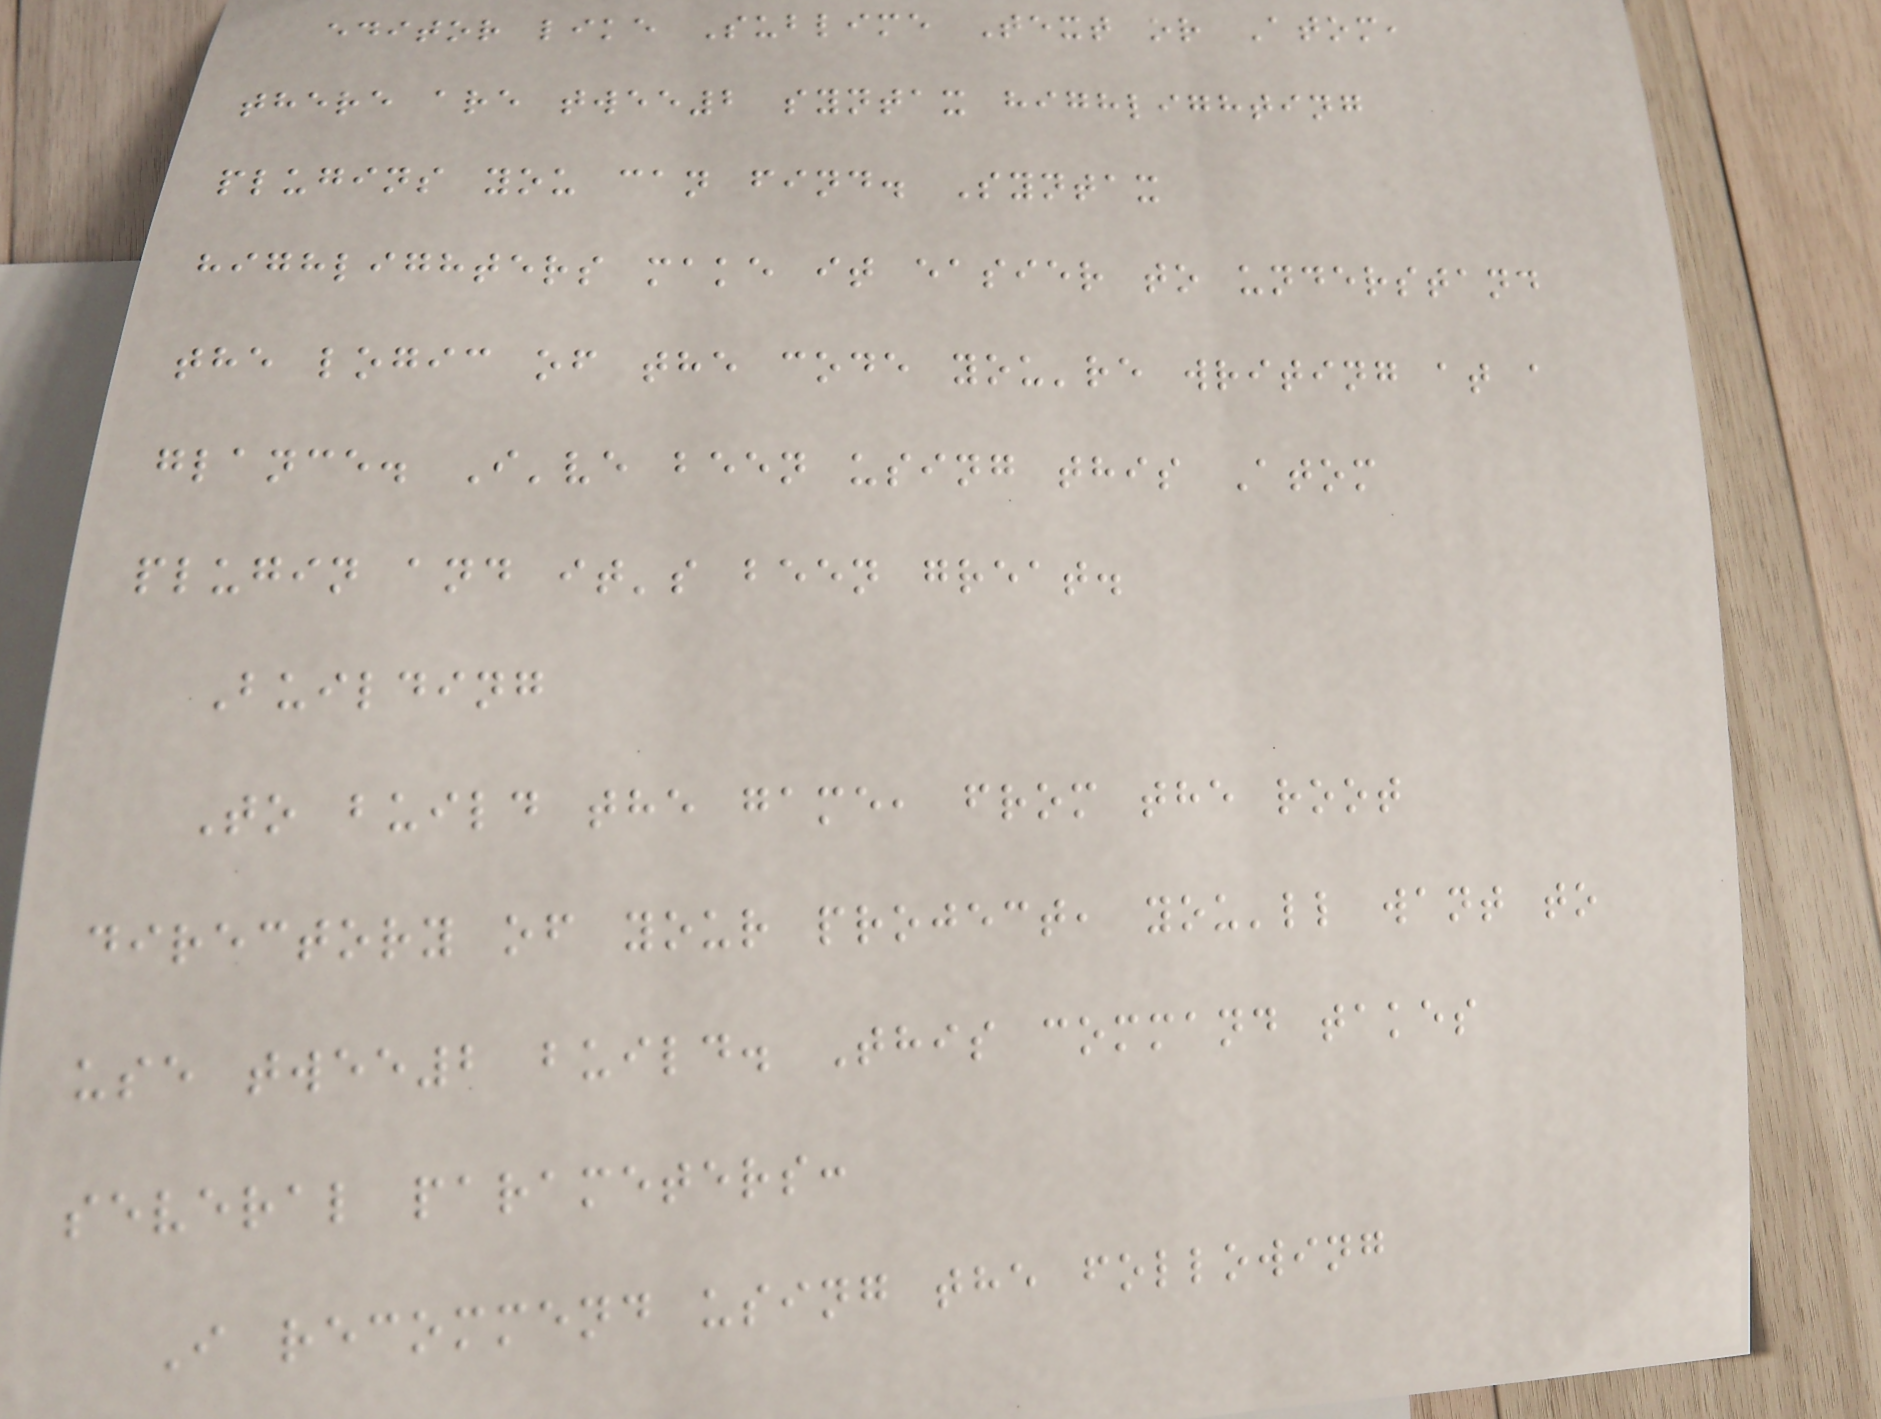editor like Sublime Text or Atom,
there are twee2 syntax highlighting
plugins you can find. Syntax
highlighters make it easier to understand
the logic of the code you're writing at a
glance. I've been using this Atom
plugin and it's been great.
Building
To build the game, from the root
directory of your project, you'll want to
use twee2 build. This command takes
several parameters:
I recommend using the following
